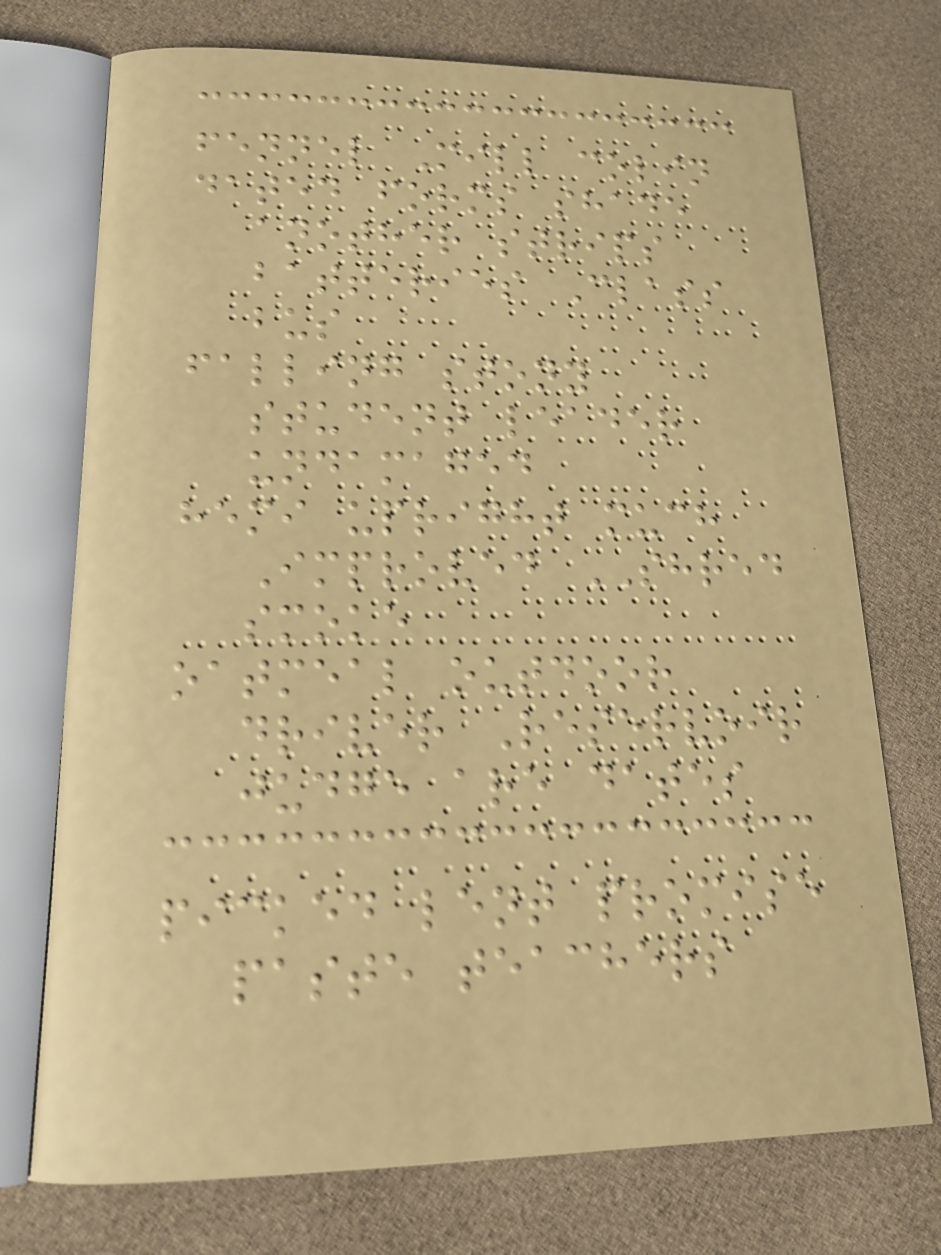fennel Mill colin
dated forms shade
another strips
batteries Class
bus
falling stony
student leader
undamaged
hemi upright much
Improved SHRED
smoke
oatmeal outdoor
driver Reservoir
judge are dates
picked lent promise
paste teachers
